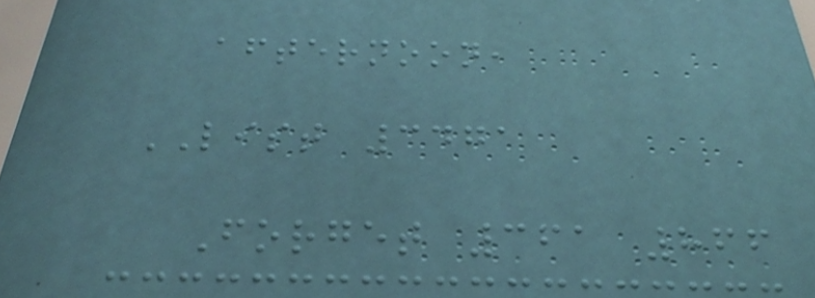afternoon,
LIST 3471
Forget 361 866
